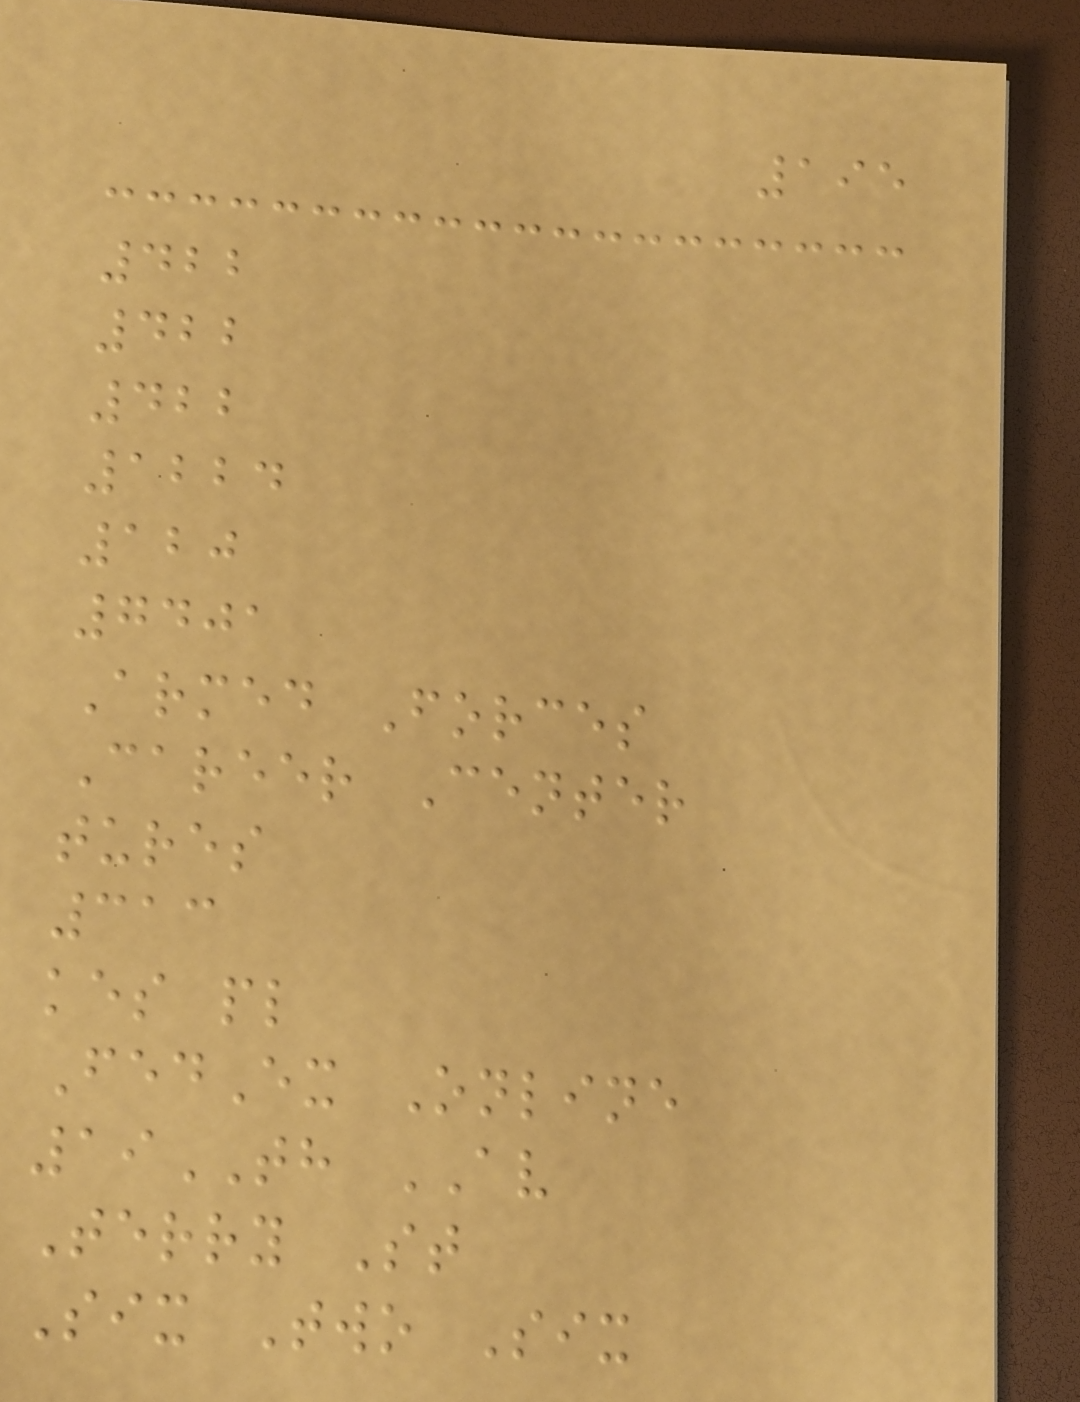195
422
422
422
1224
120
7401
Armed Forces
Career Center
tures
313
kes pl
FedEx Online
19TH AV
Terry St
Six Two Six
